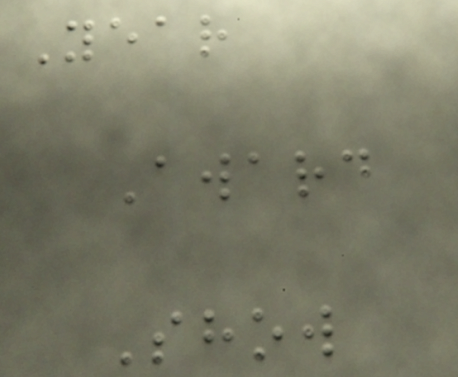Year
Award
Show
